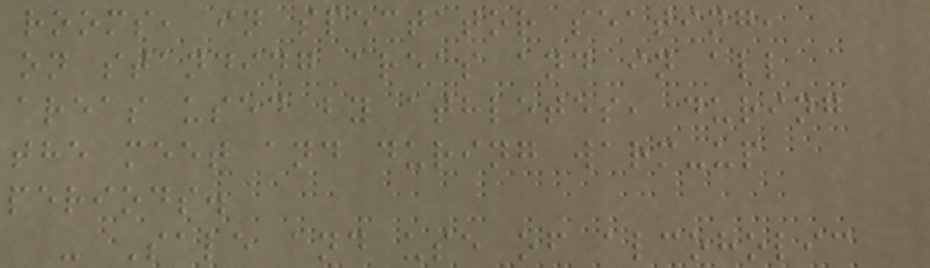rooms, in spectator seating,
on standing areas and in all
areas used by athletes, during
the meet and during warm-up
periods.
- Sale and use of alcoholic
